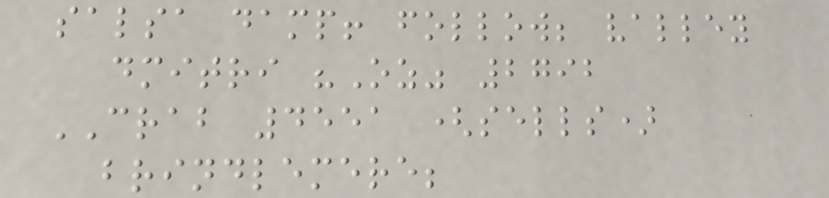salsa damp! follow; valley
dmitri "Oz" 2792
CRAB 4551 (sells)
brindlemere;
